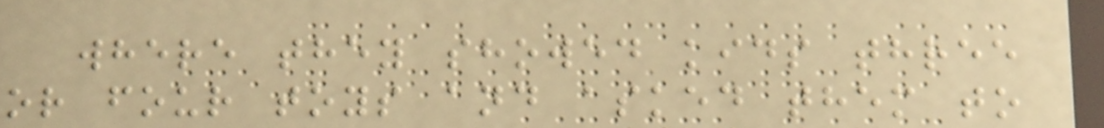where they showed kids three
or four toys and asked them to
